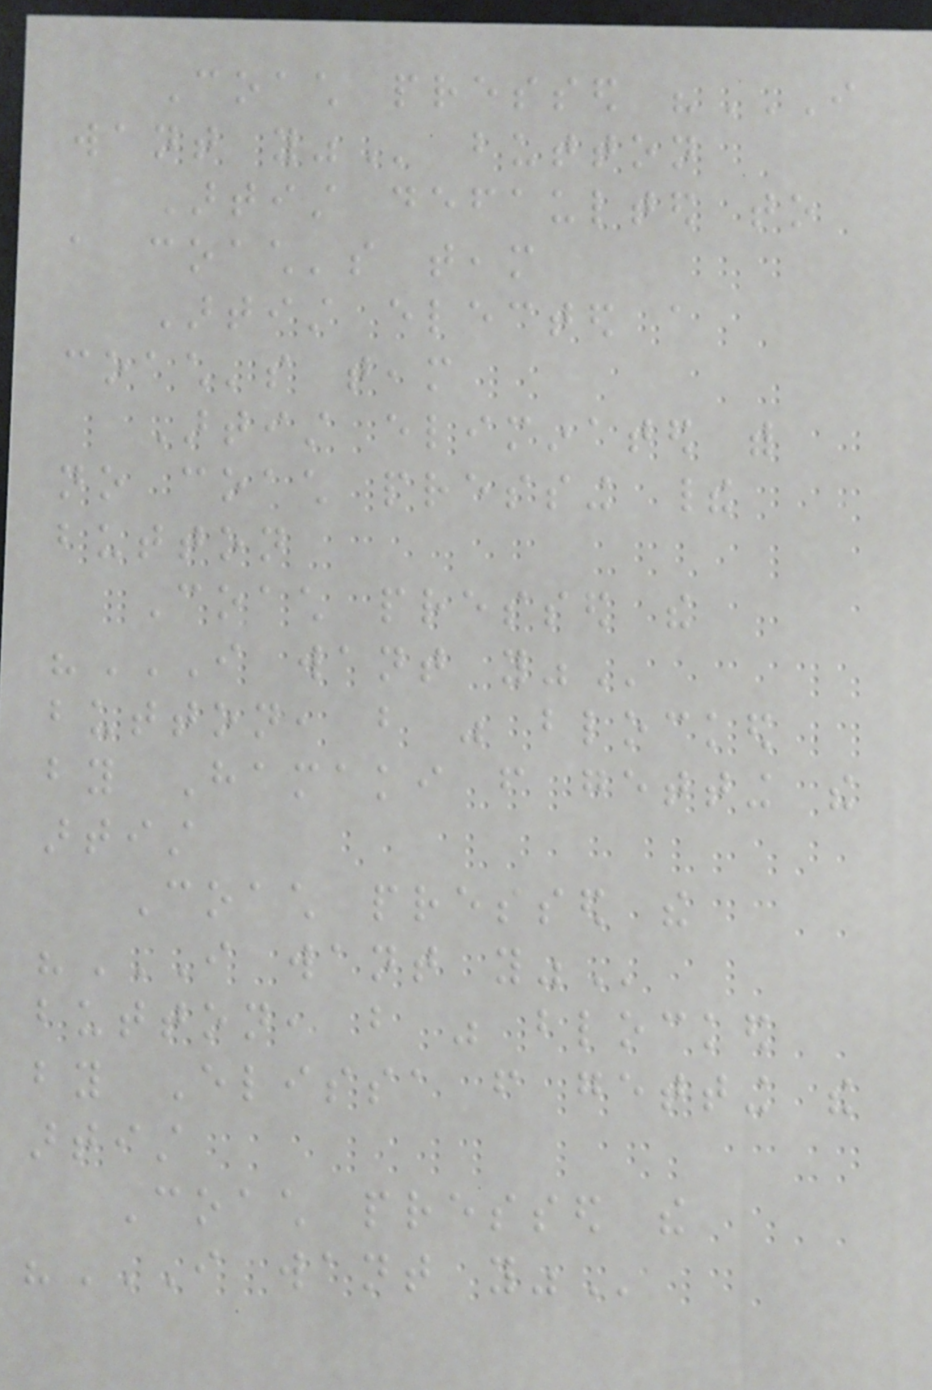Coach pressed "I
WANT YOU" button
Artist defaulted to
a coach's team
Artist elected a
coach's team
Artist eliminated with
no coach pressing their
button
Coach pressed the
"I WANT YOU"
button, but was blocked
by Hamaki from getting the
artist
Coach pressed the
"I WANT YOU"
button, but was blocked
by Elissa from getting the
artist
Coach pressed the
"I WANT YOU"
